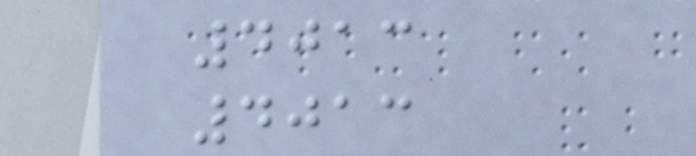4013
4013
